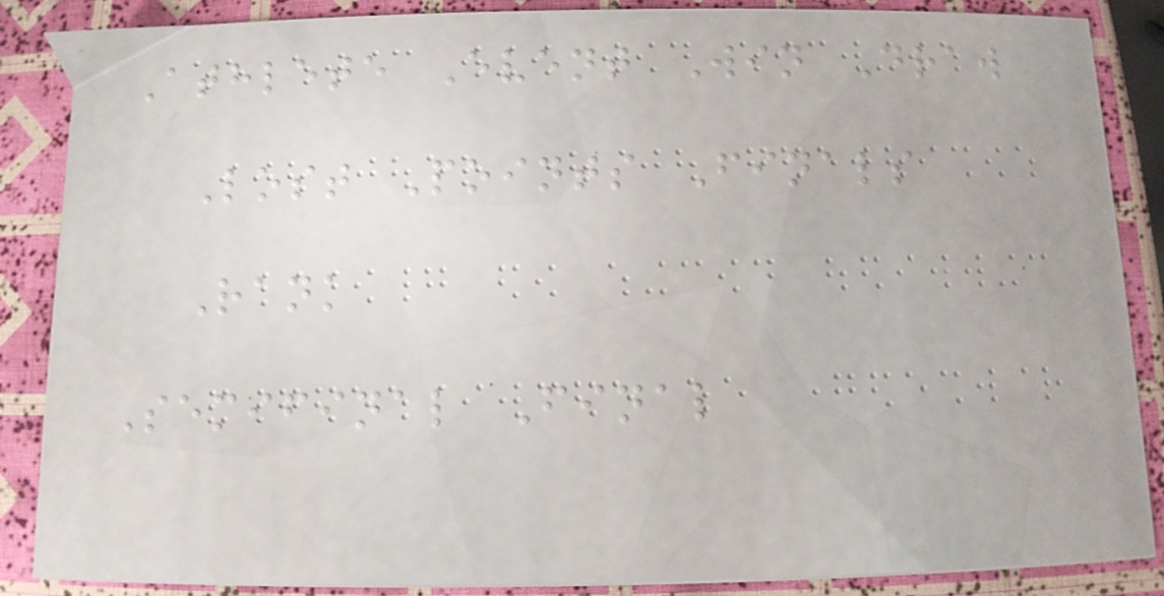Athlete Event Win Draw
Lost Points Finals
Rank
Semifinal Final
